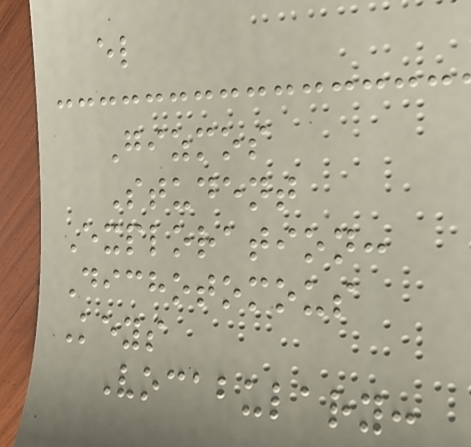el
Gizmos
Student
Exploration:
Dichotomous
Keys
Vocabulary:
